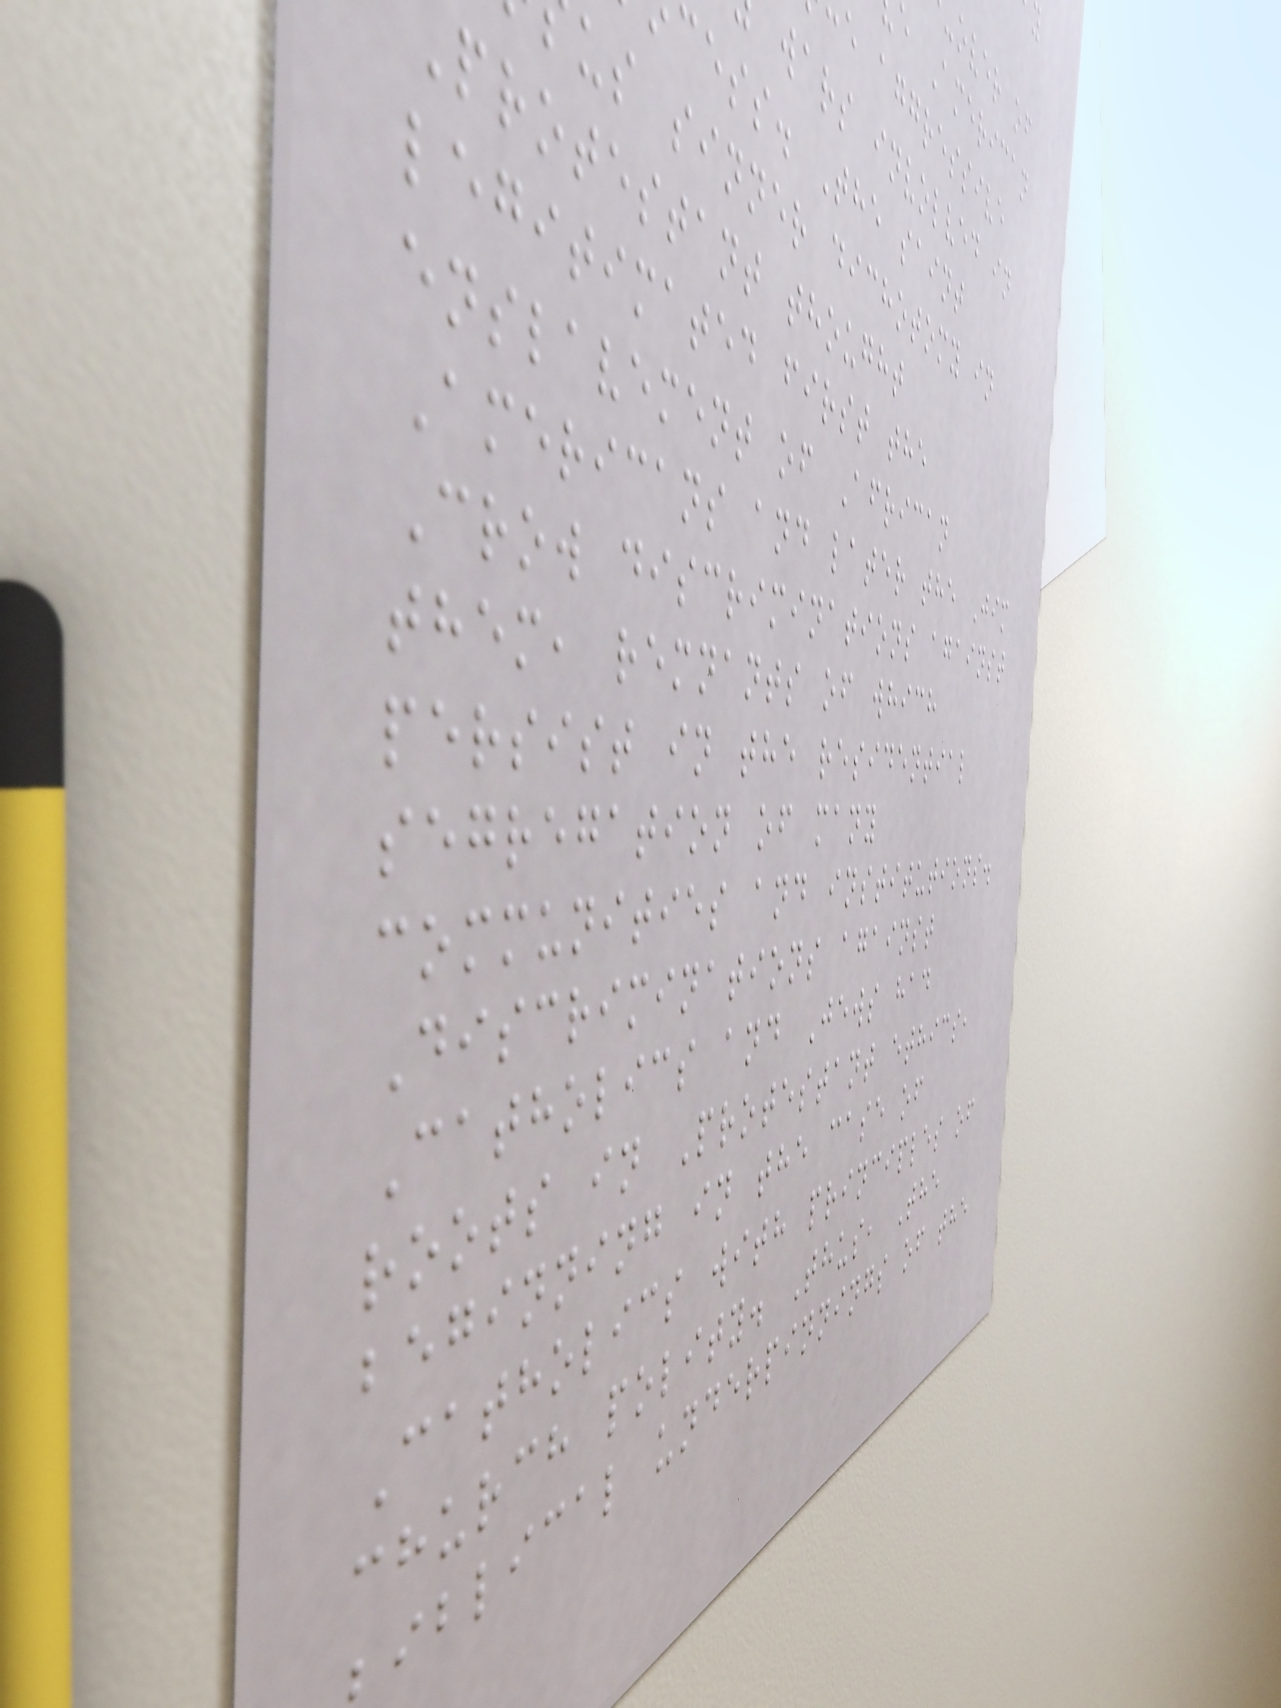over of
e American
e aggressive
wars involved in
cess. The saint
us sinner dichotomy in
protestant thought
legitimated first the
enslavement of African
Americans and later the Jim
Crow discriminations against
them, remnants of which
persist in the residential
segregation of many
communities and institutions.
Discriminations against
Catholics and Jews had
roots in Protestant ethics,
beginning in the case of
Catholics with principles of
church polity. Thus, The
iblical underpinnings of the
